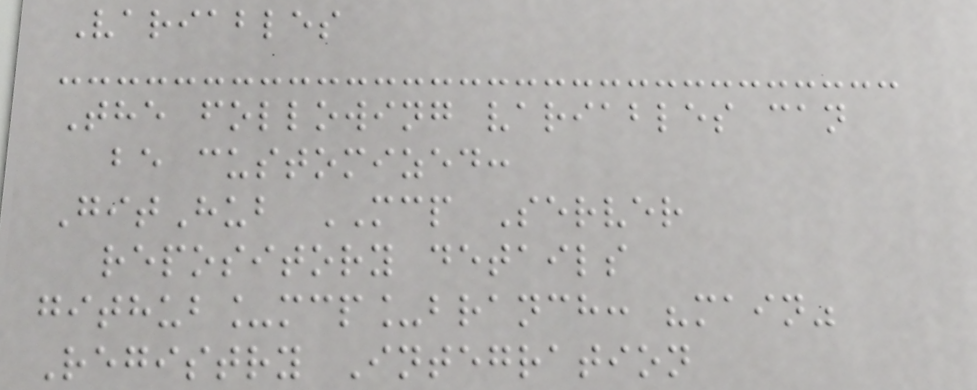Variables
The following variables can
be customized:
GitHub MCP Server
repository details
github_mcp_branch: "main"
Registry Integration
